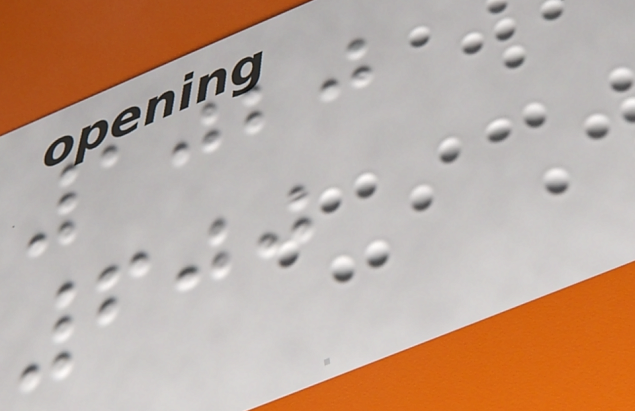1020
600
